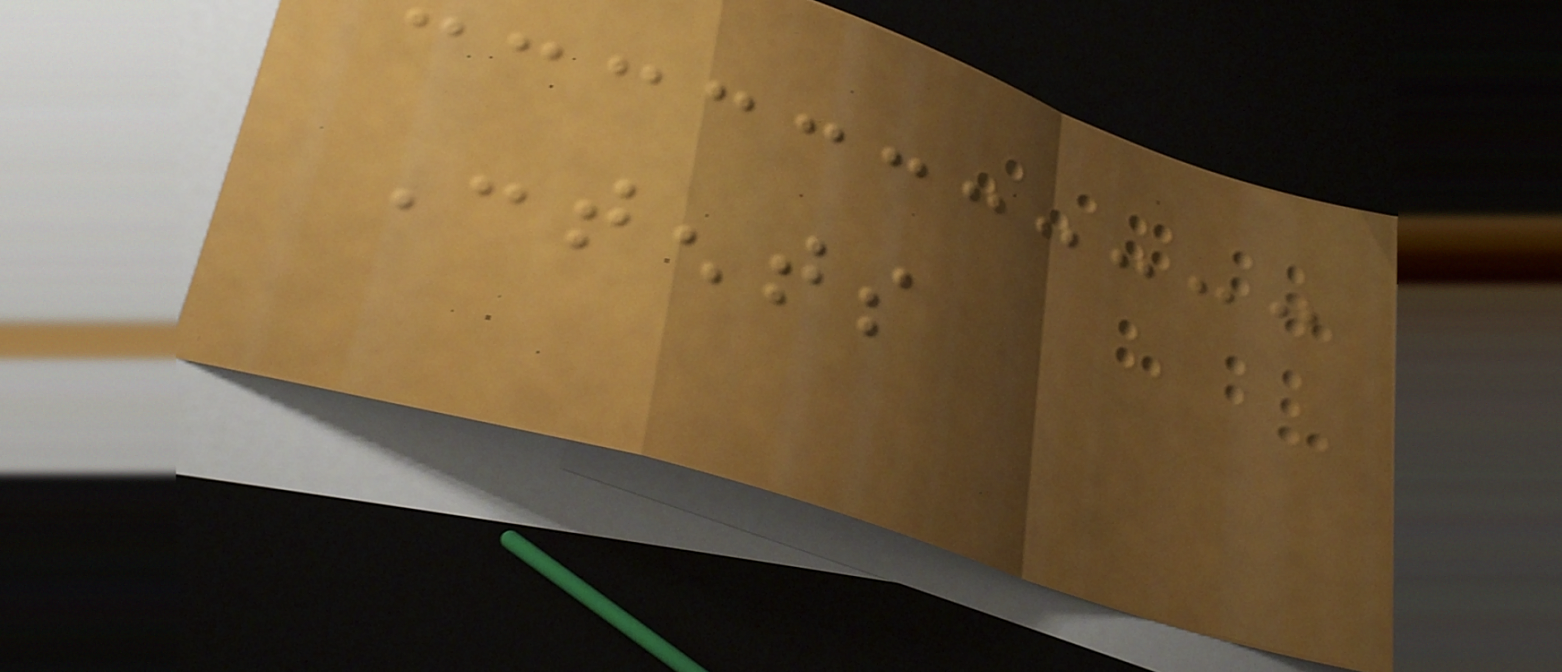Contents
